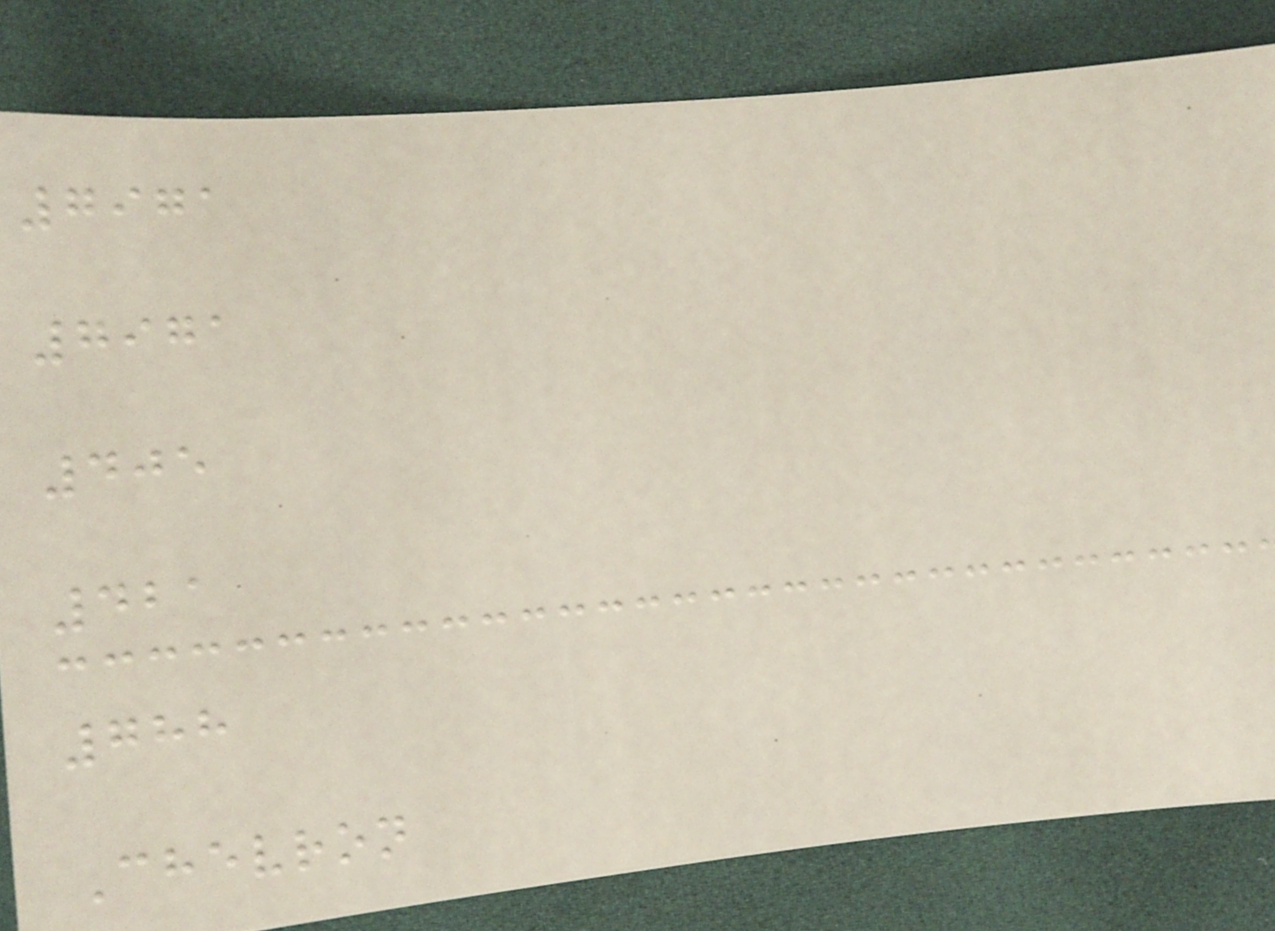7971
7971
405
421
788
Chevron
